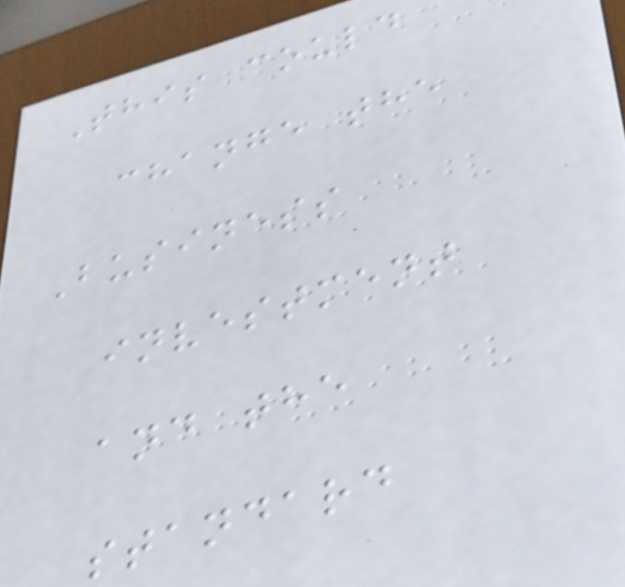This could
change the
Business
investment
and the
standard
